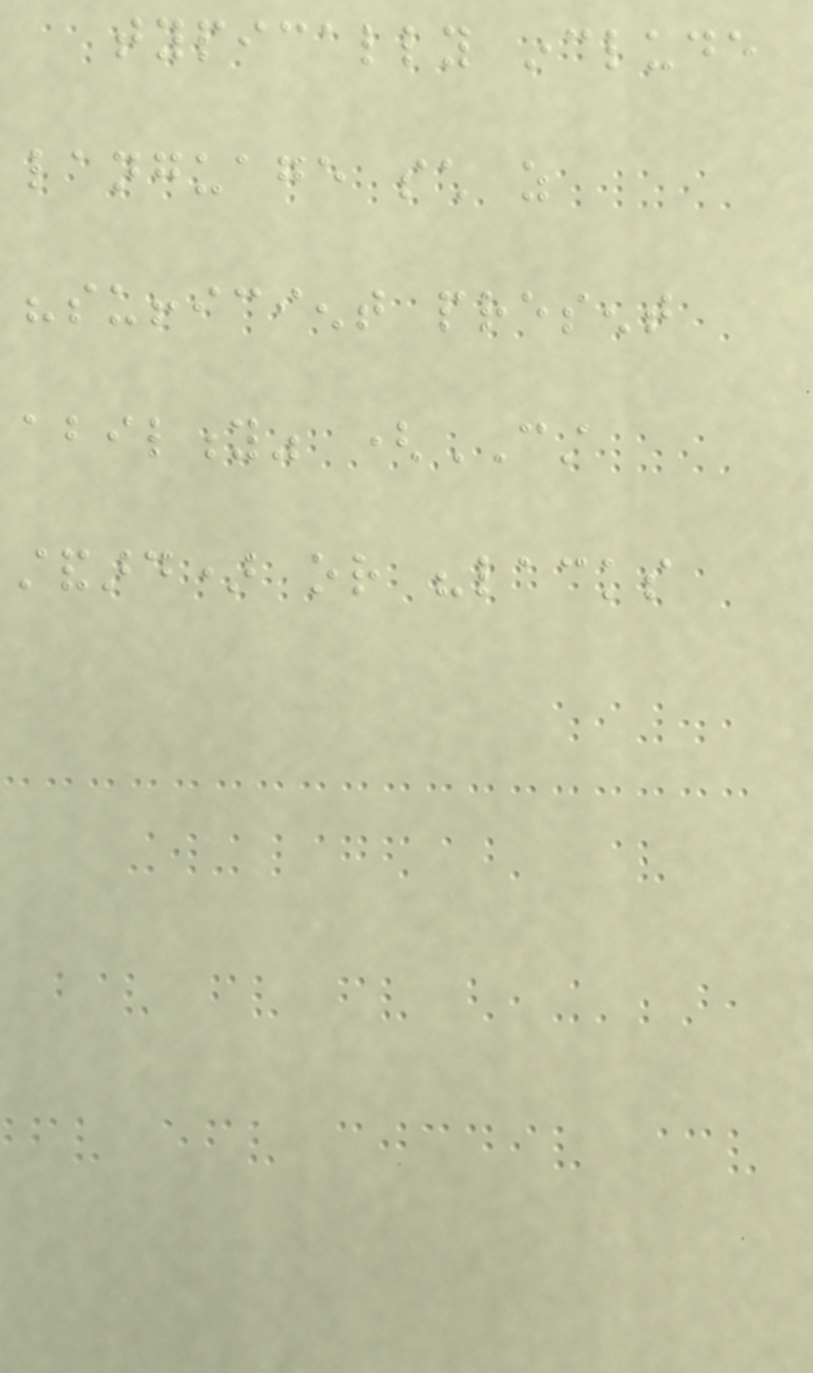typically include
language such as
"sufficient present
ability" (CST
standard) or "lacks
